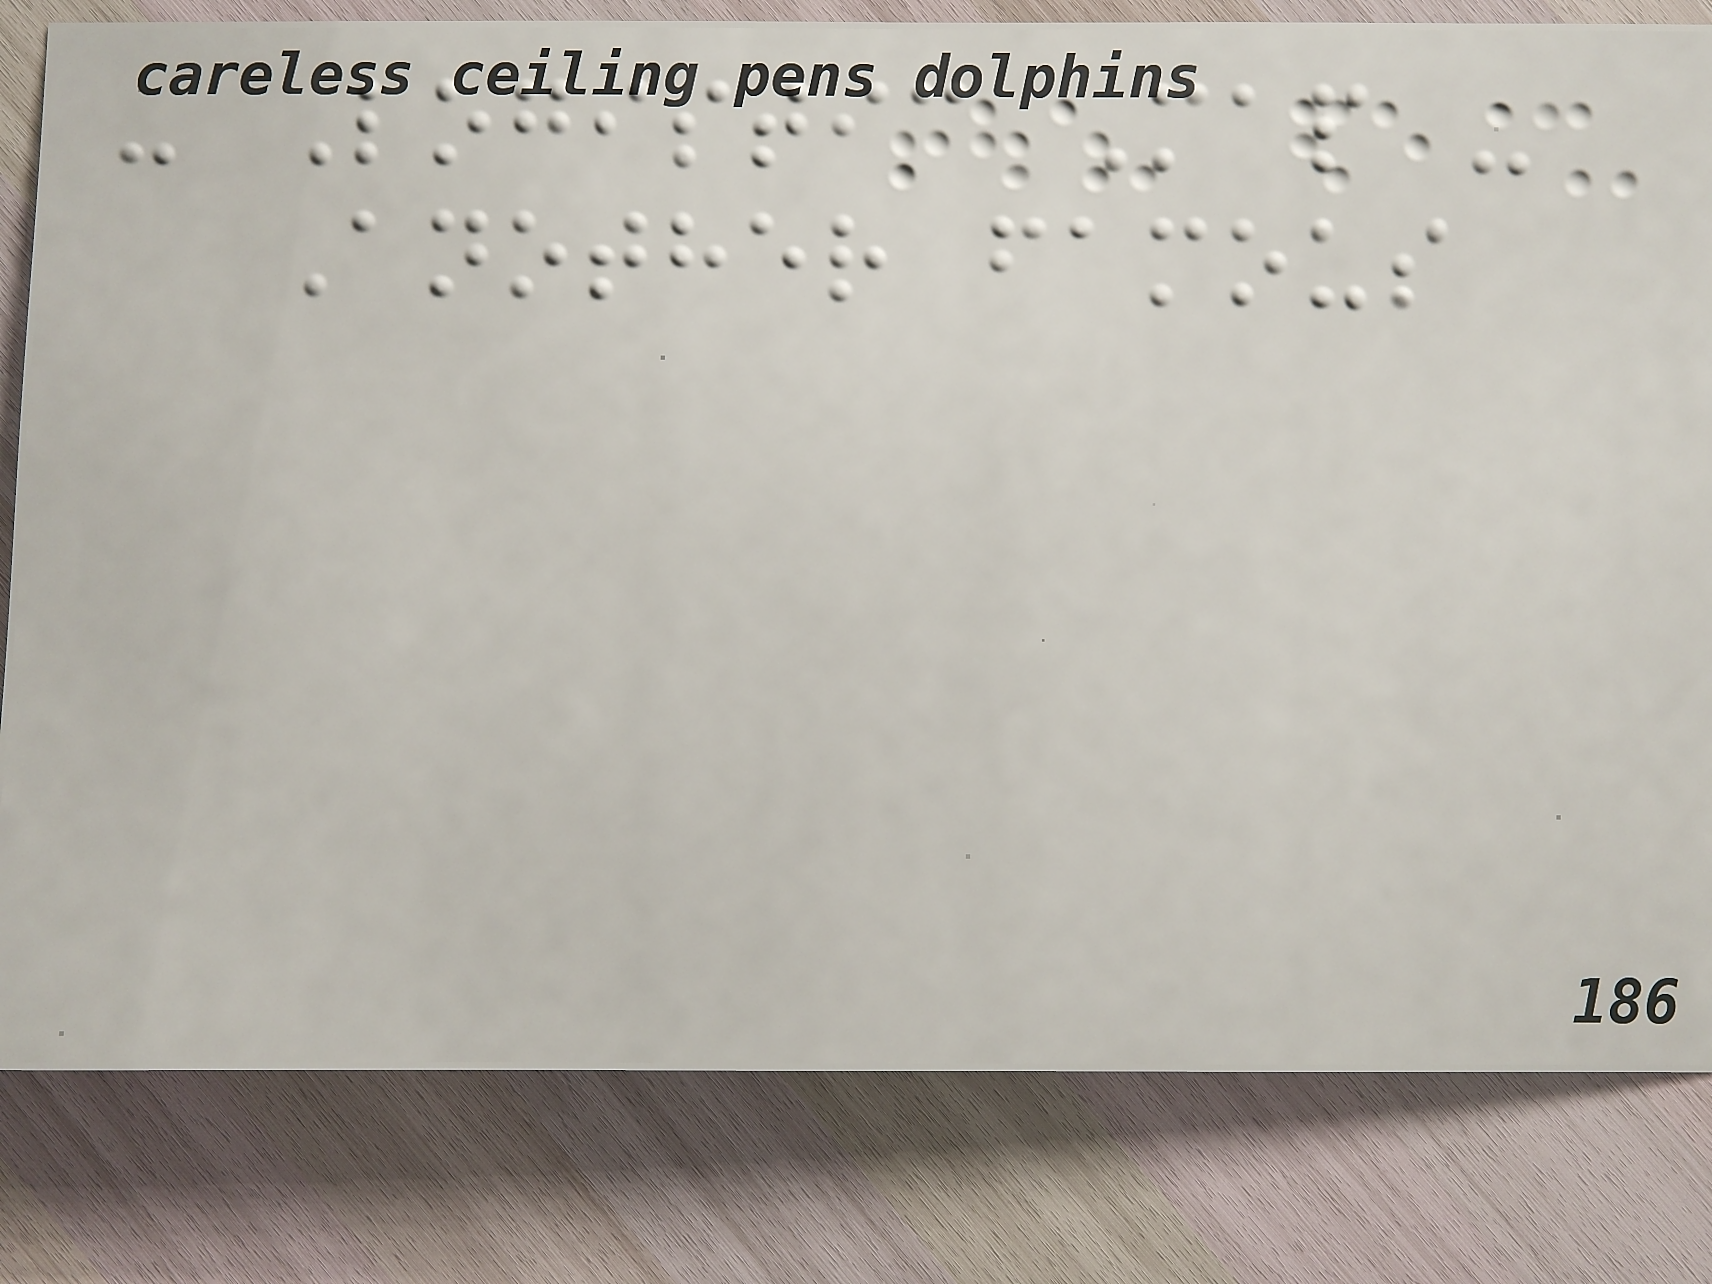- Logistic Map -
Another famous
